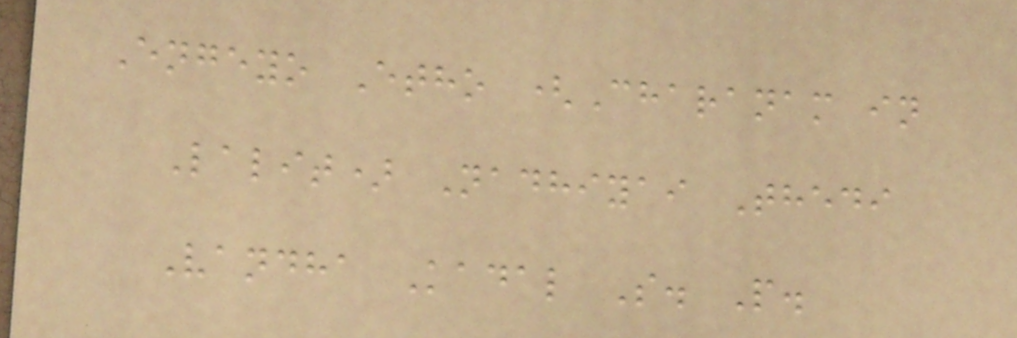Engeyo Etho (Charanam in
Lalit) Nadhiyai Thedi
Vandha Kadal S. P.
